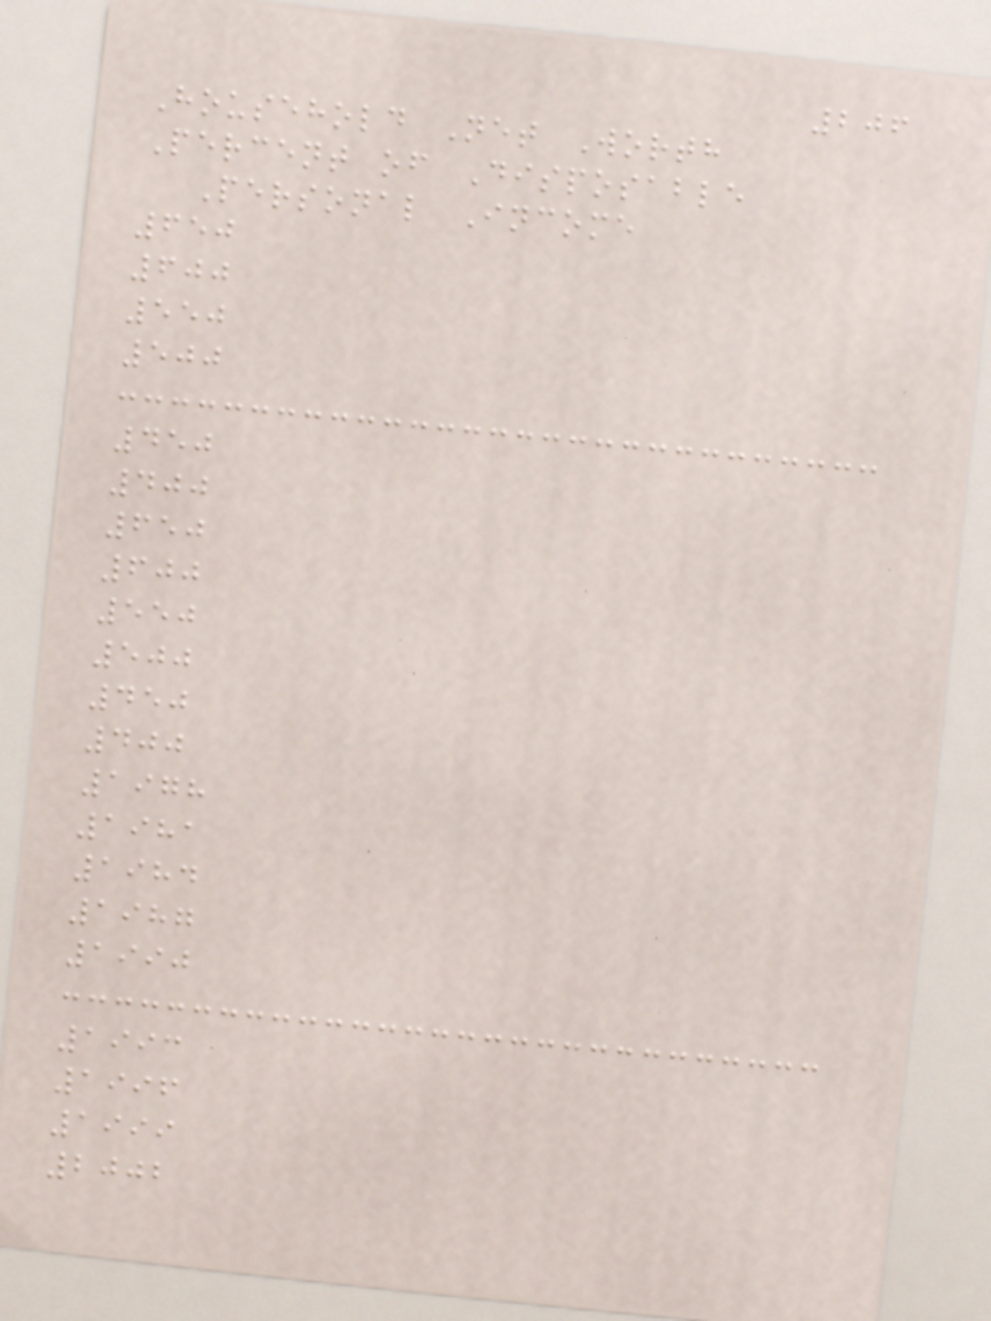206
Household Net Worth
Percent of Disposable
Personal Income
650
600
550
500
450
400
650
600
550
500
450
400
1978
1981
1984
1987
1990
1993
1996
1999
2002
